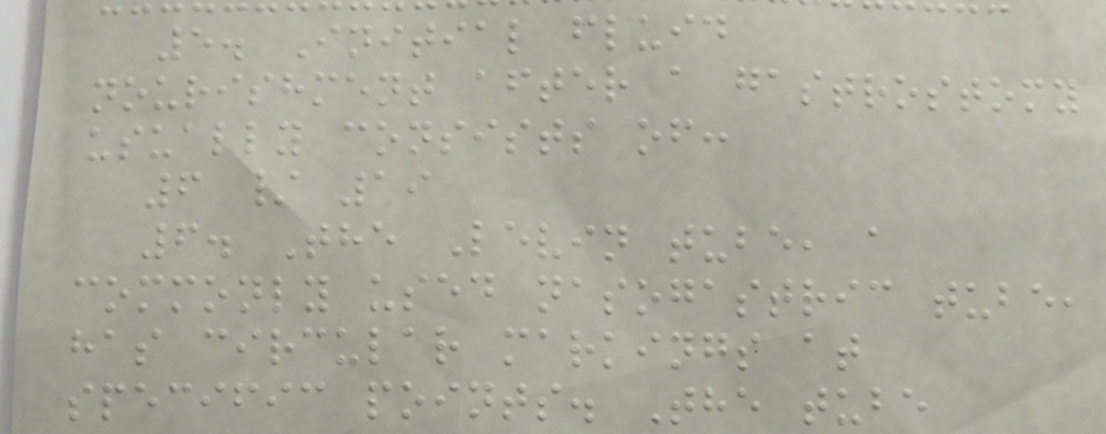5. Initial fluid
nourishment after a gastrostomy
usually consists of:
6 / 19
6. The Levin tube, a
commonly used nasogastric tube,
has circular markings at
specific points. The tube
